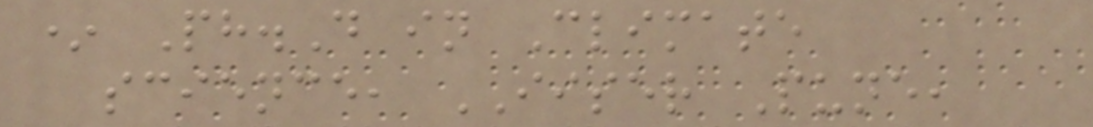* Ph.D in Climate
science, IISER Pune,
